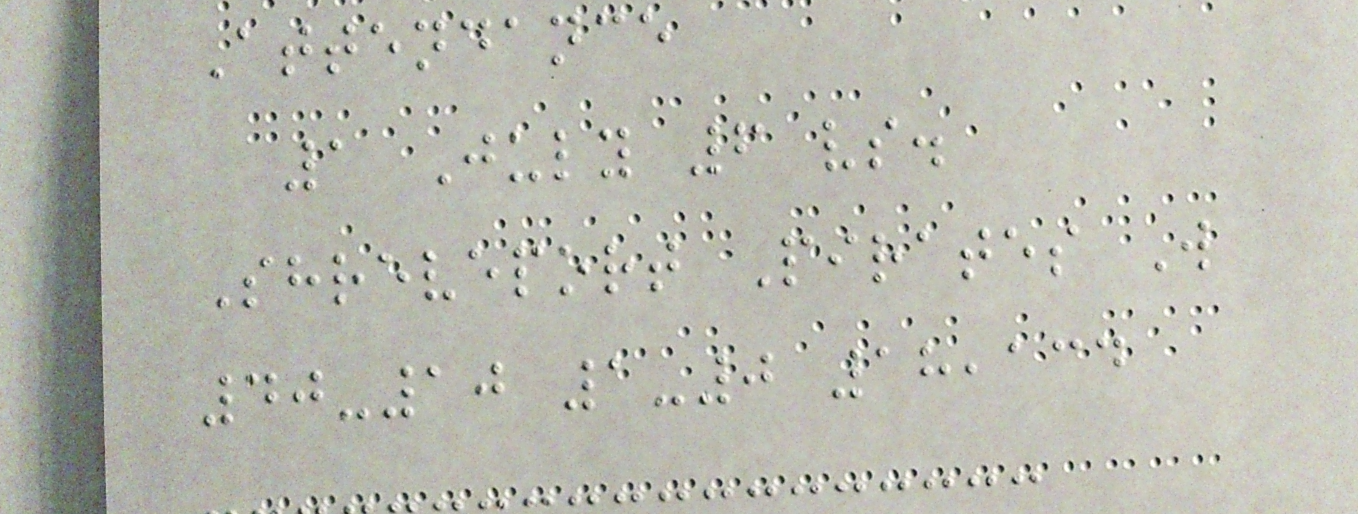Attendance
1 July 6 vs.
Shreveport Pirates W
40-10 1-0 18,134
